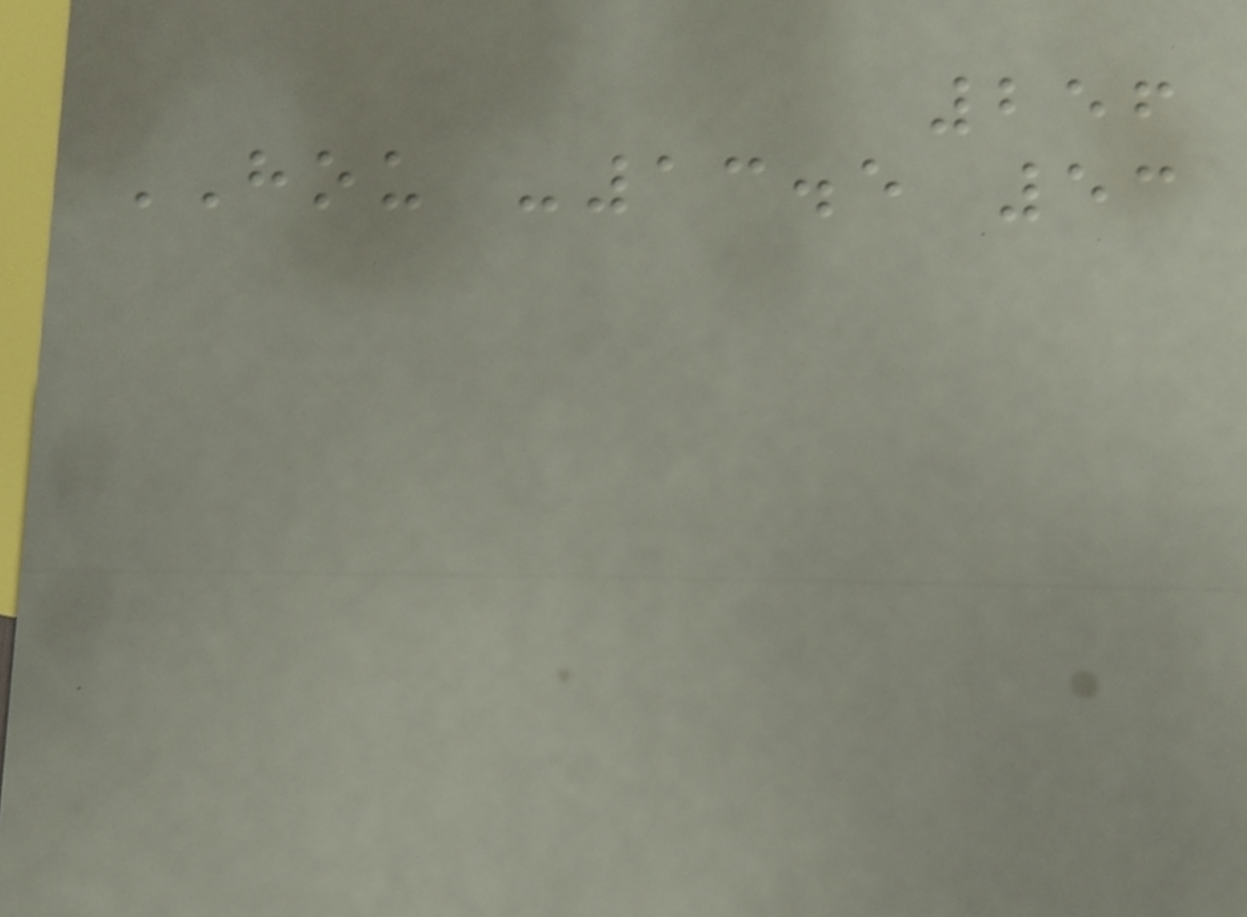256
HOU -13.5 53
